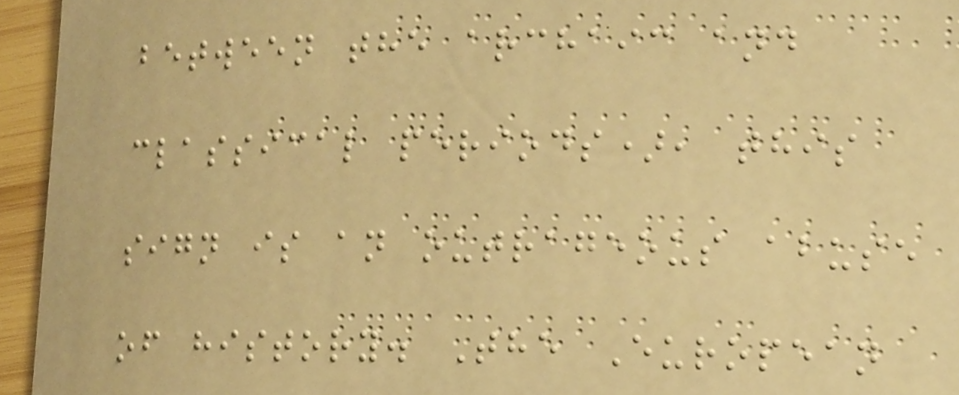between the archaic and
classical periods), this
sign is an outrageous abuse
of history. The European
